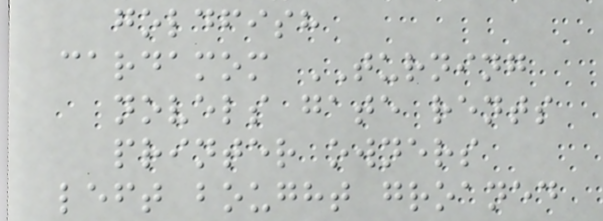goldfish
cardamom TURNING
novels gate rents
printer owners
left bought groaned
